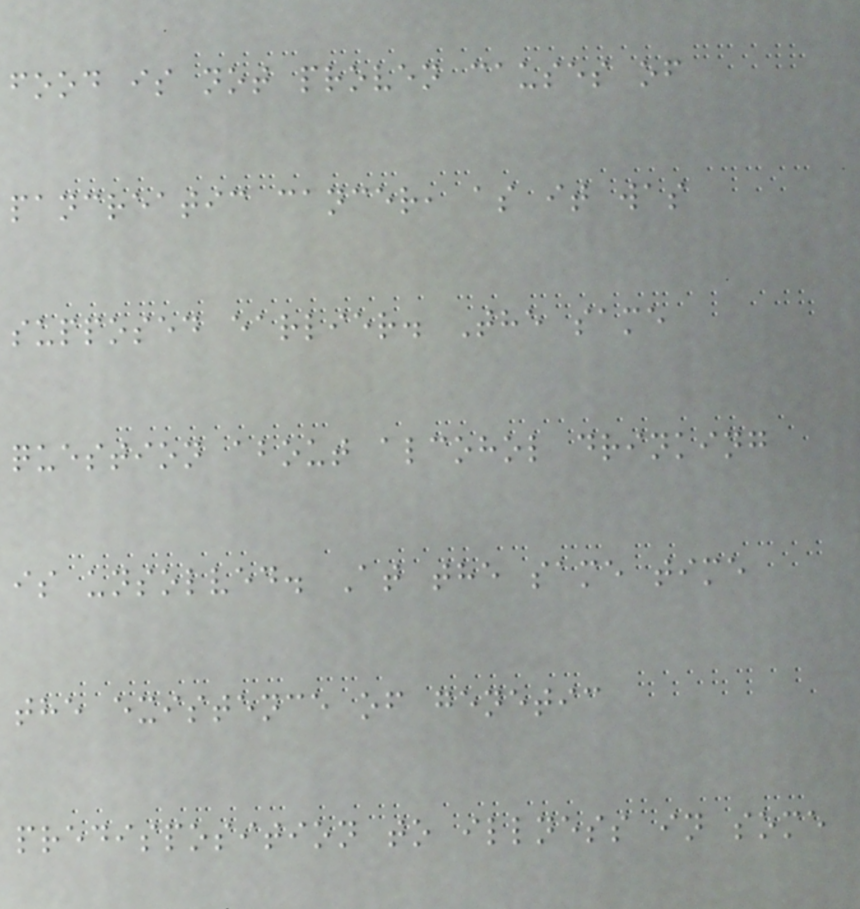food is not proven causes of
pancreatic cancer, as it was
supposed earlier. The same
question about alcohol drinking
is unsolved. At the same time
the existence of genetic
predisposition to illness in some
